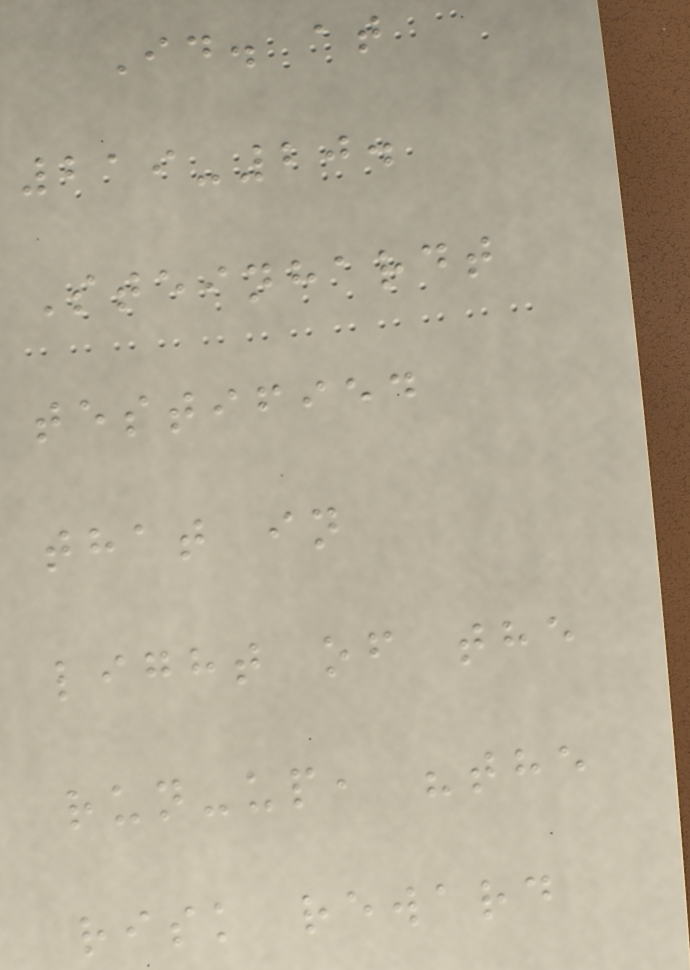Id. at
219-20.
Steinhardt
testified
that in
light of the
run-up, "the
risk reward
